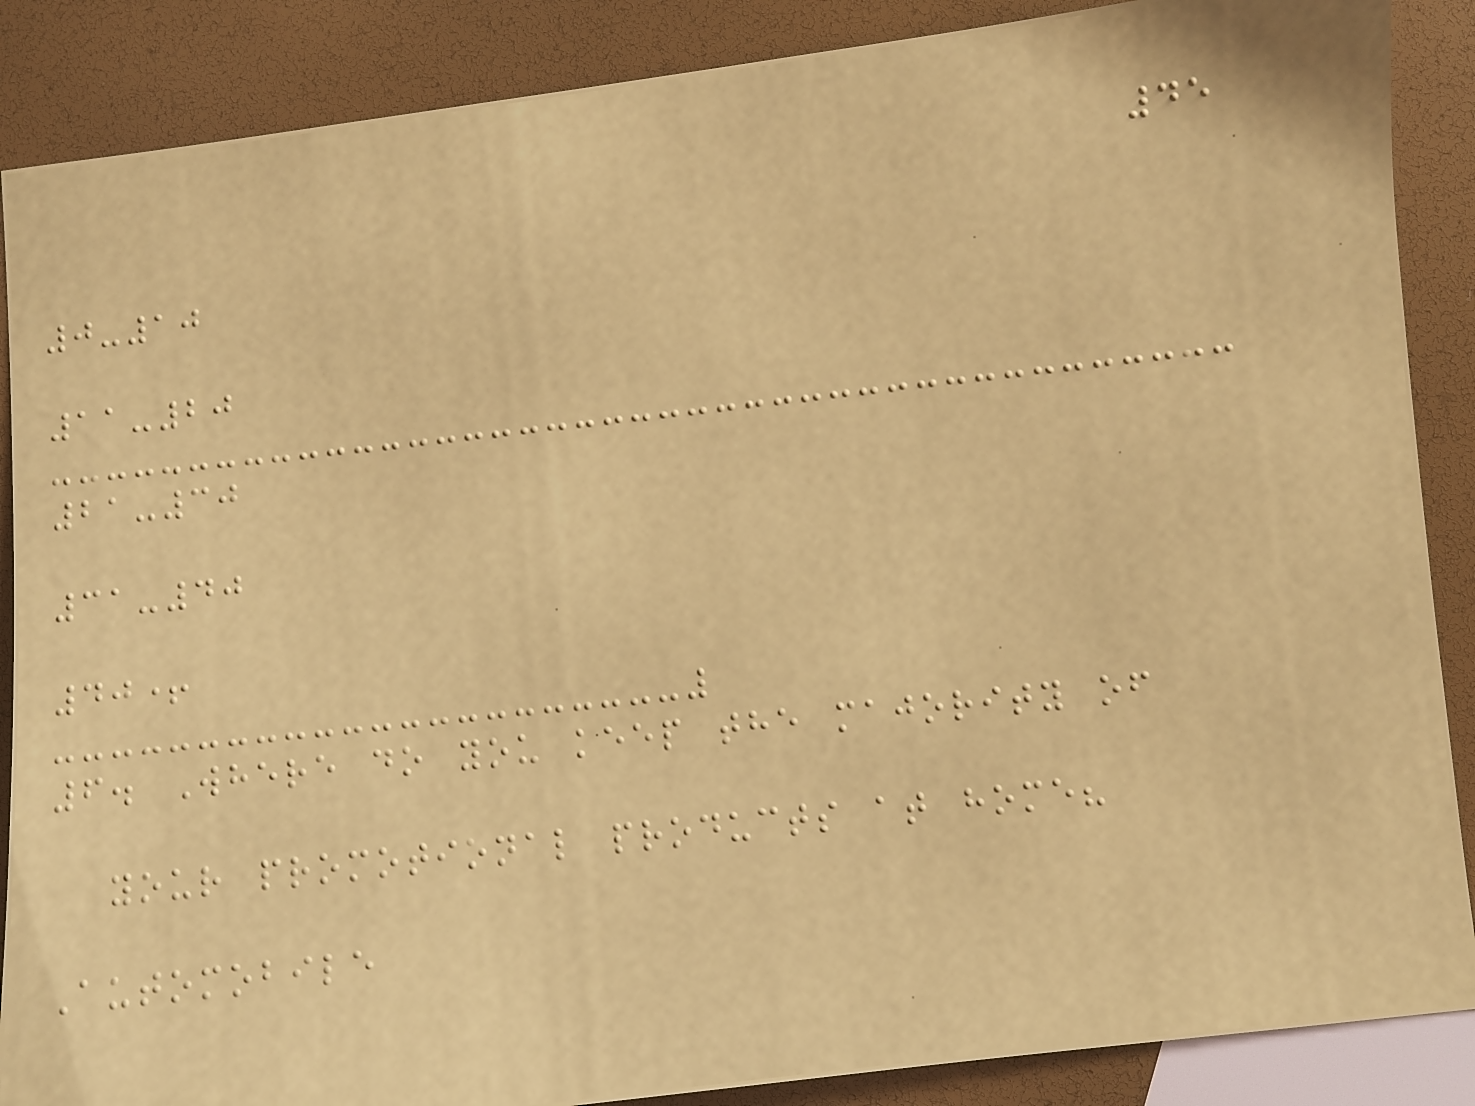45
0-10
11-20
21-30
31-40
40+
6. Where do you keep the majority of
your promotional products at home?
Automobile
